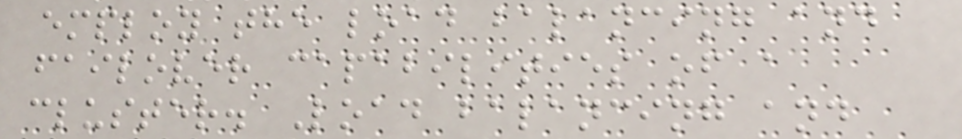employ the load balancing and
failover capabilities of a
cluster. Load balancing and
